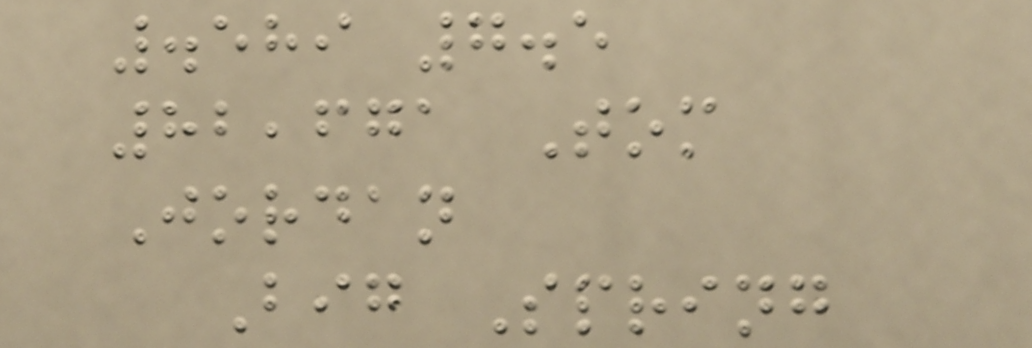.589 7.5
82,671 Tom
Jordan
Big Spring
